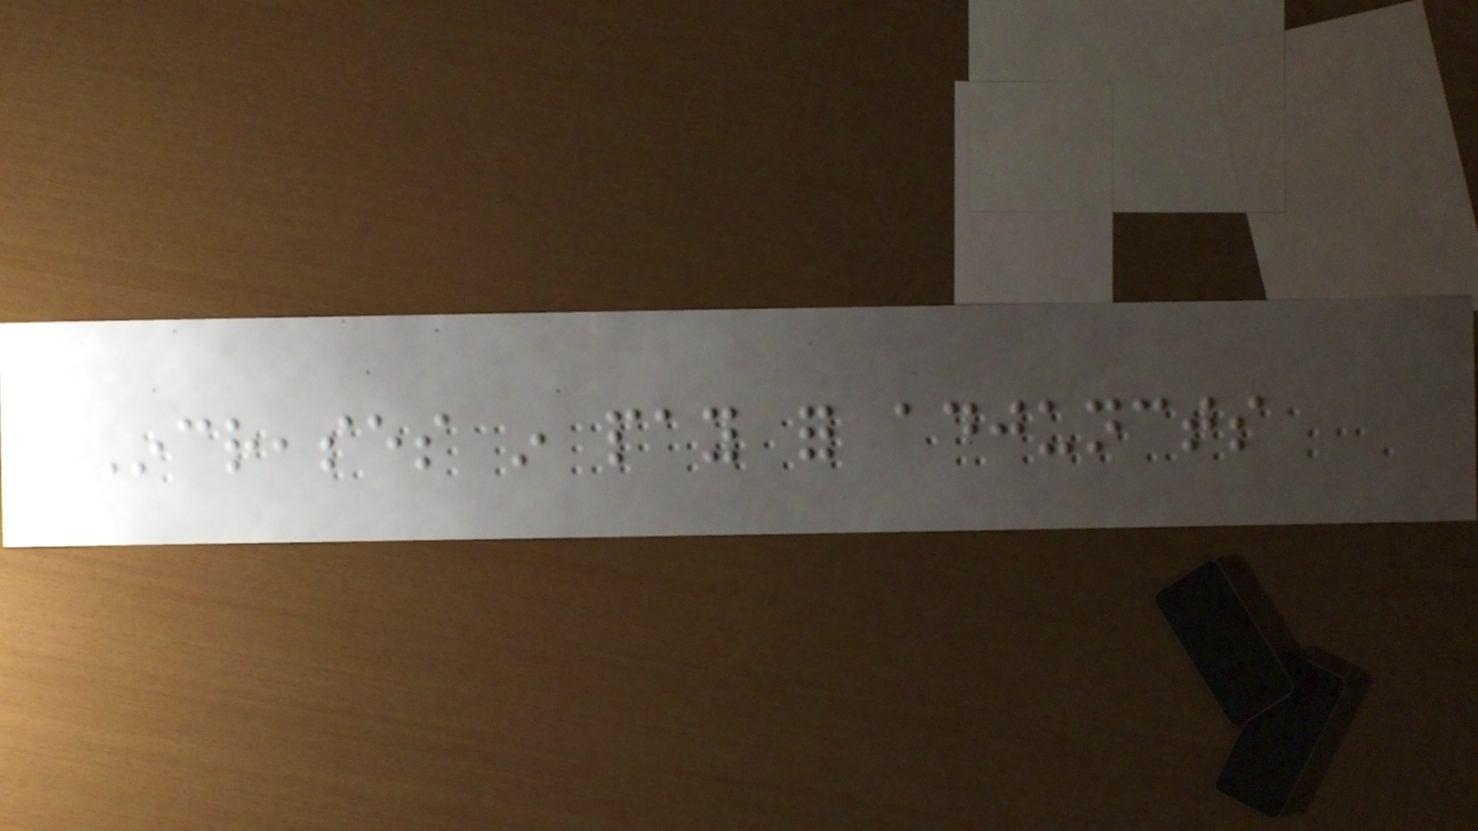Increases in pay for adjuncts
